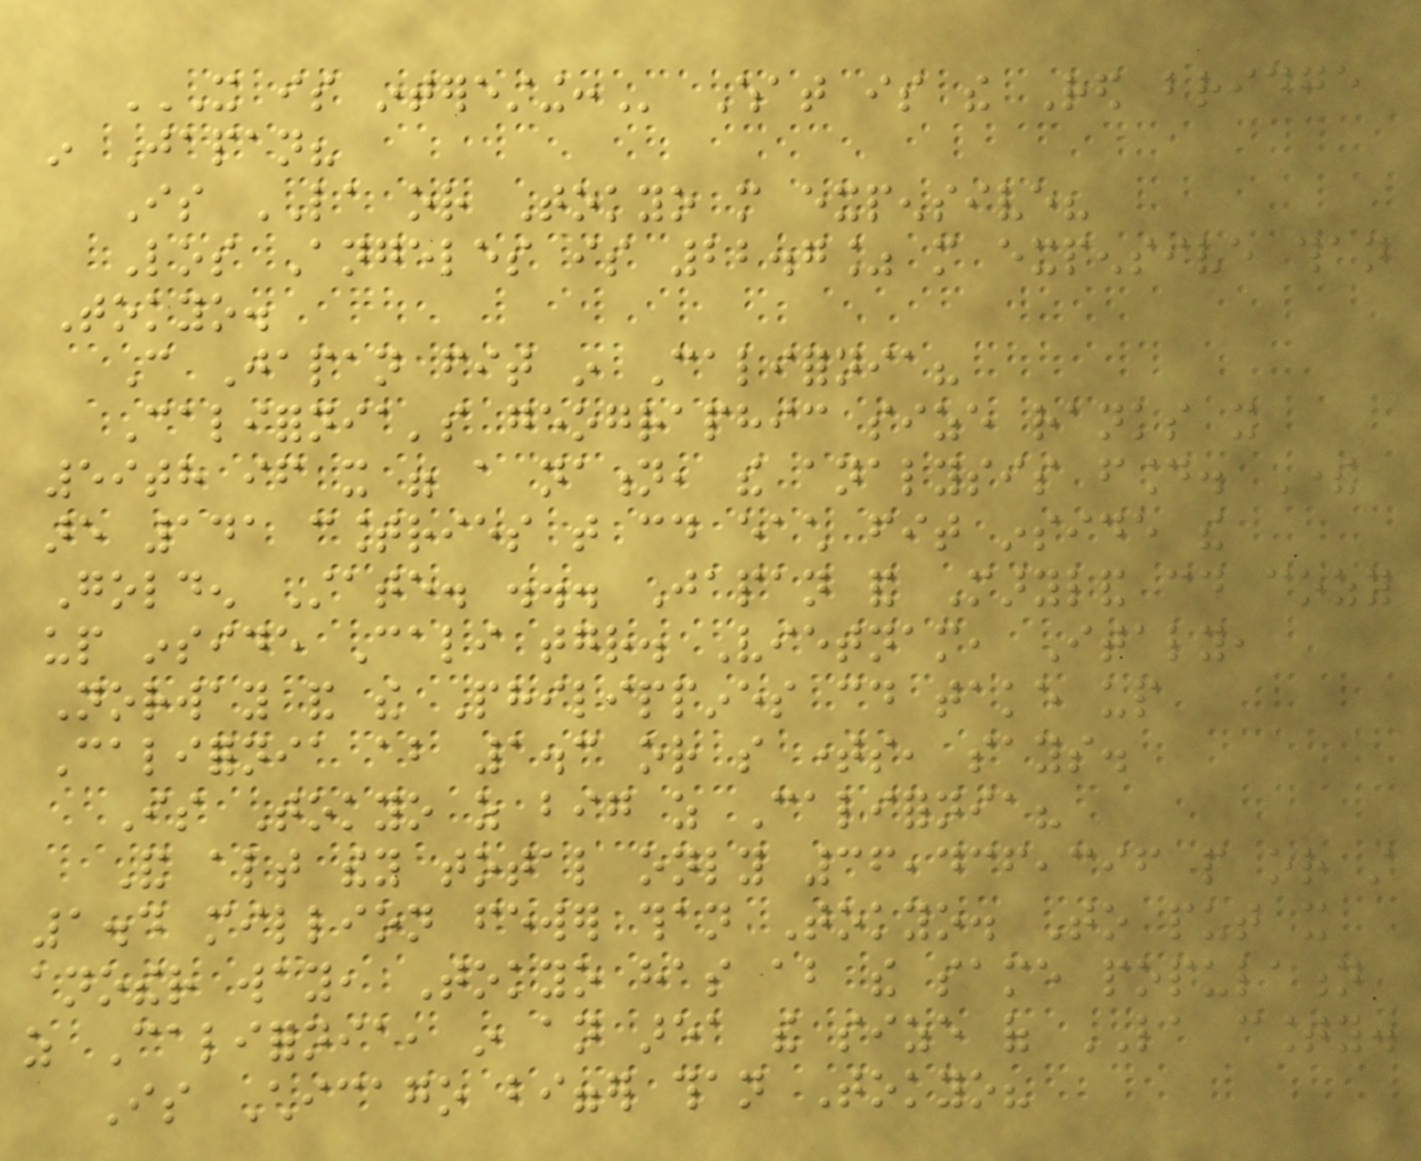IT IS INTERESTING: What is the Red bridge
in Japan?
Is LA or Tokyo more expensive?
Los Angeles is 22.7% more expensive than
Tokyo.
Can Japan fit in California?
California's geographic size ranks it
59th if it were a nation, the analysis found. There
are 141 countries that could each fit inside the
Golden State. ... Japan and Maryland could cozy
up inside Cali together. Vietnam, Italy,
Norway and the Philippines could take up
California about 1.3 or so times, says.
Is Tokyo as big as California?
And altogether they total only 36,436,396 people or still
1.4 million fewer than Tokyo. To put it
another way, Tokyo has about the same population
as California, in an area the size of LA county.
Is Chicago bigger than Tokyo?
